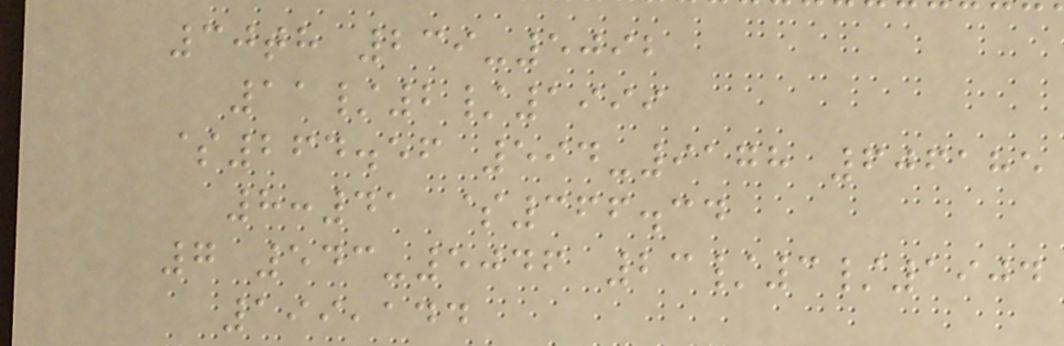30th 239-5092
11/2/1999
$264.56 594-9178 606185
8:41 $366.34
7 543-5046 23/3/1904
199,144
